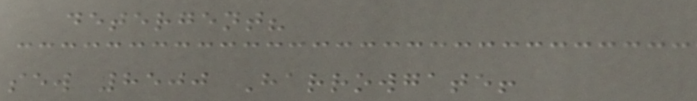detergent?
sew 8500 Harrowgate!
